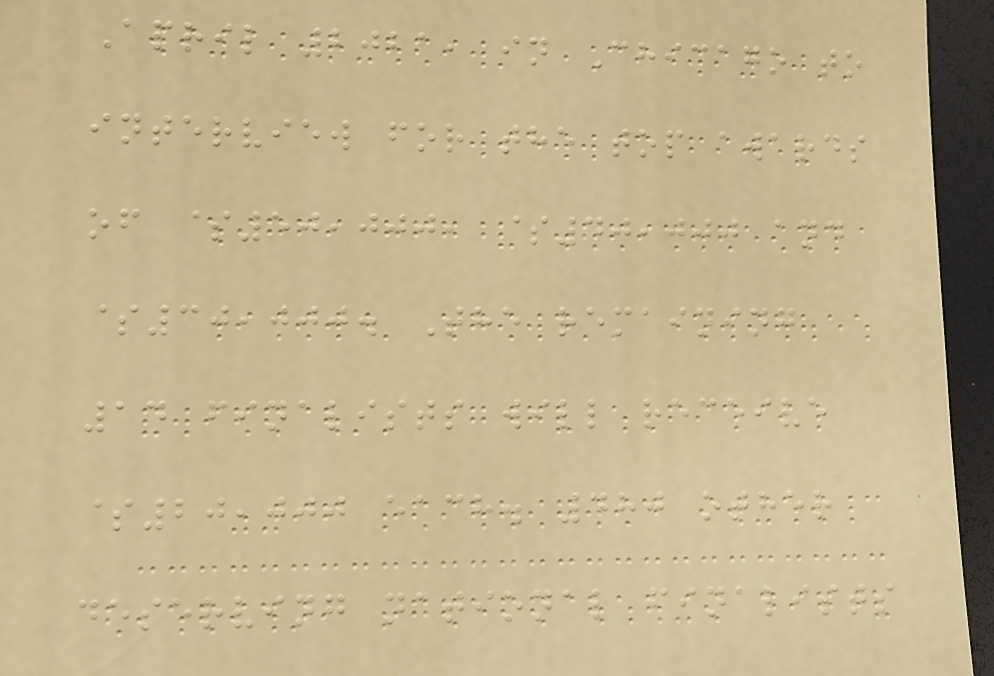April 2021, in Chicago to
interview for the top awards
of $50,000, $40,000 and
$30,000. The remaining
14 finalists will receive
$20,000 each. 480 other
deserving national finalists
